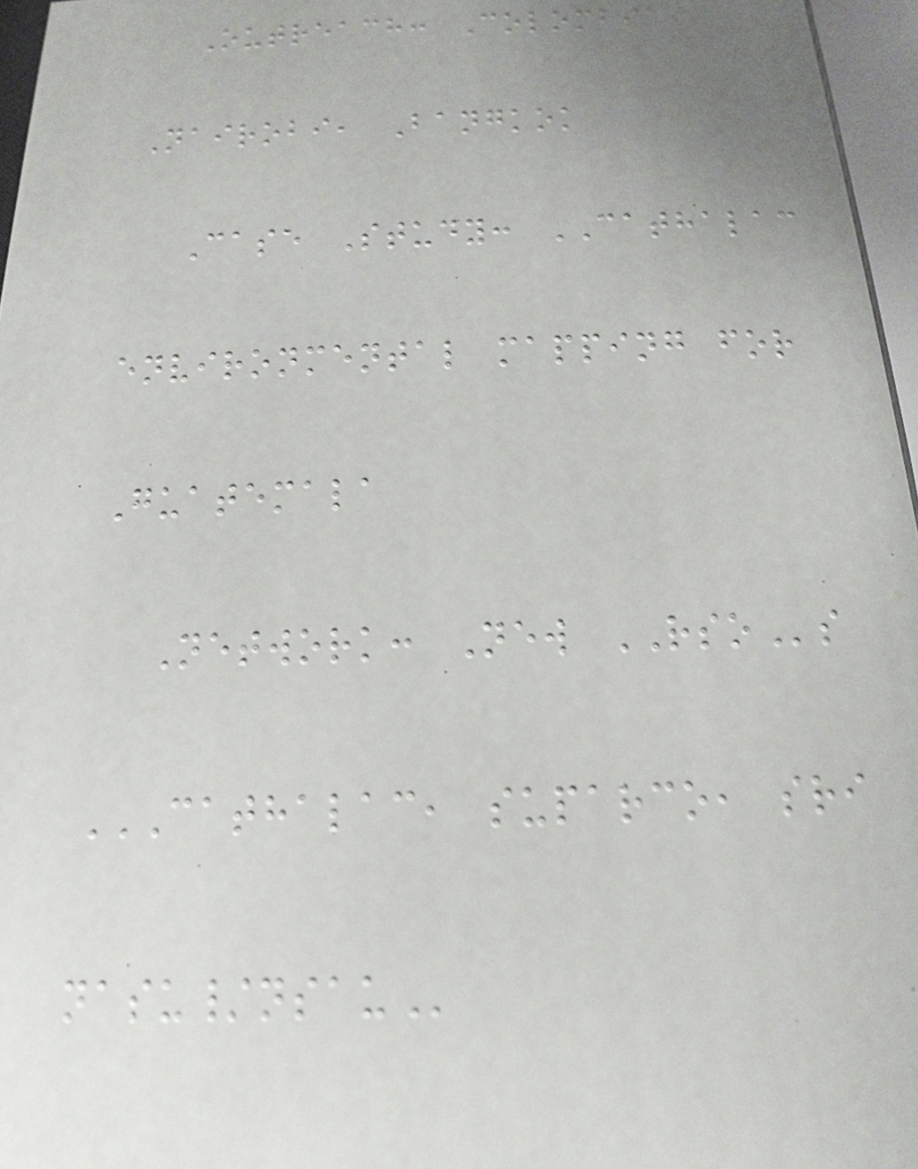Outreach: Colombia,
Nairobi, Bangkok
Case Study: CATHALAC
environmental mapping for
Guatemala
Network: New RSOs
CATHALAC, SUPARCO, SRI
NASU/NSAU
